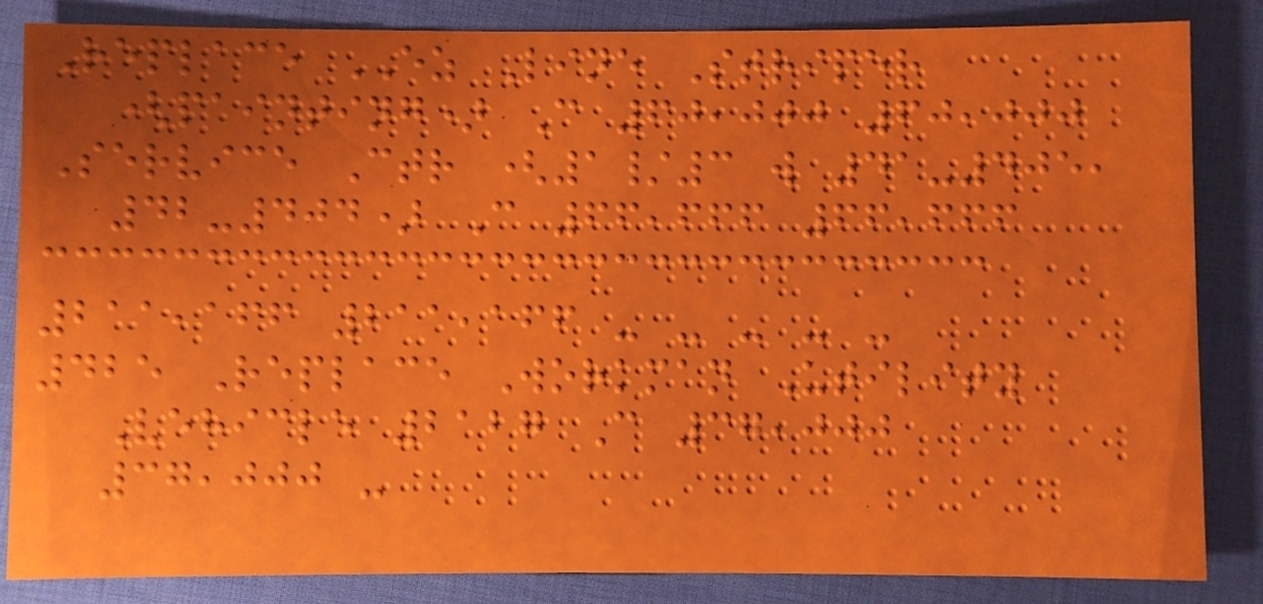Replace EZ Line Striper
(painting) C 60,000 60,000
Service Ctr (1/3 w 41-405,
42-404) C 66,666 66,666
211,166 211,166 - - - - -
425 Replace Workman Utility
Vehicle 2127 C 37,000
37,000 -
